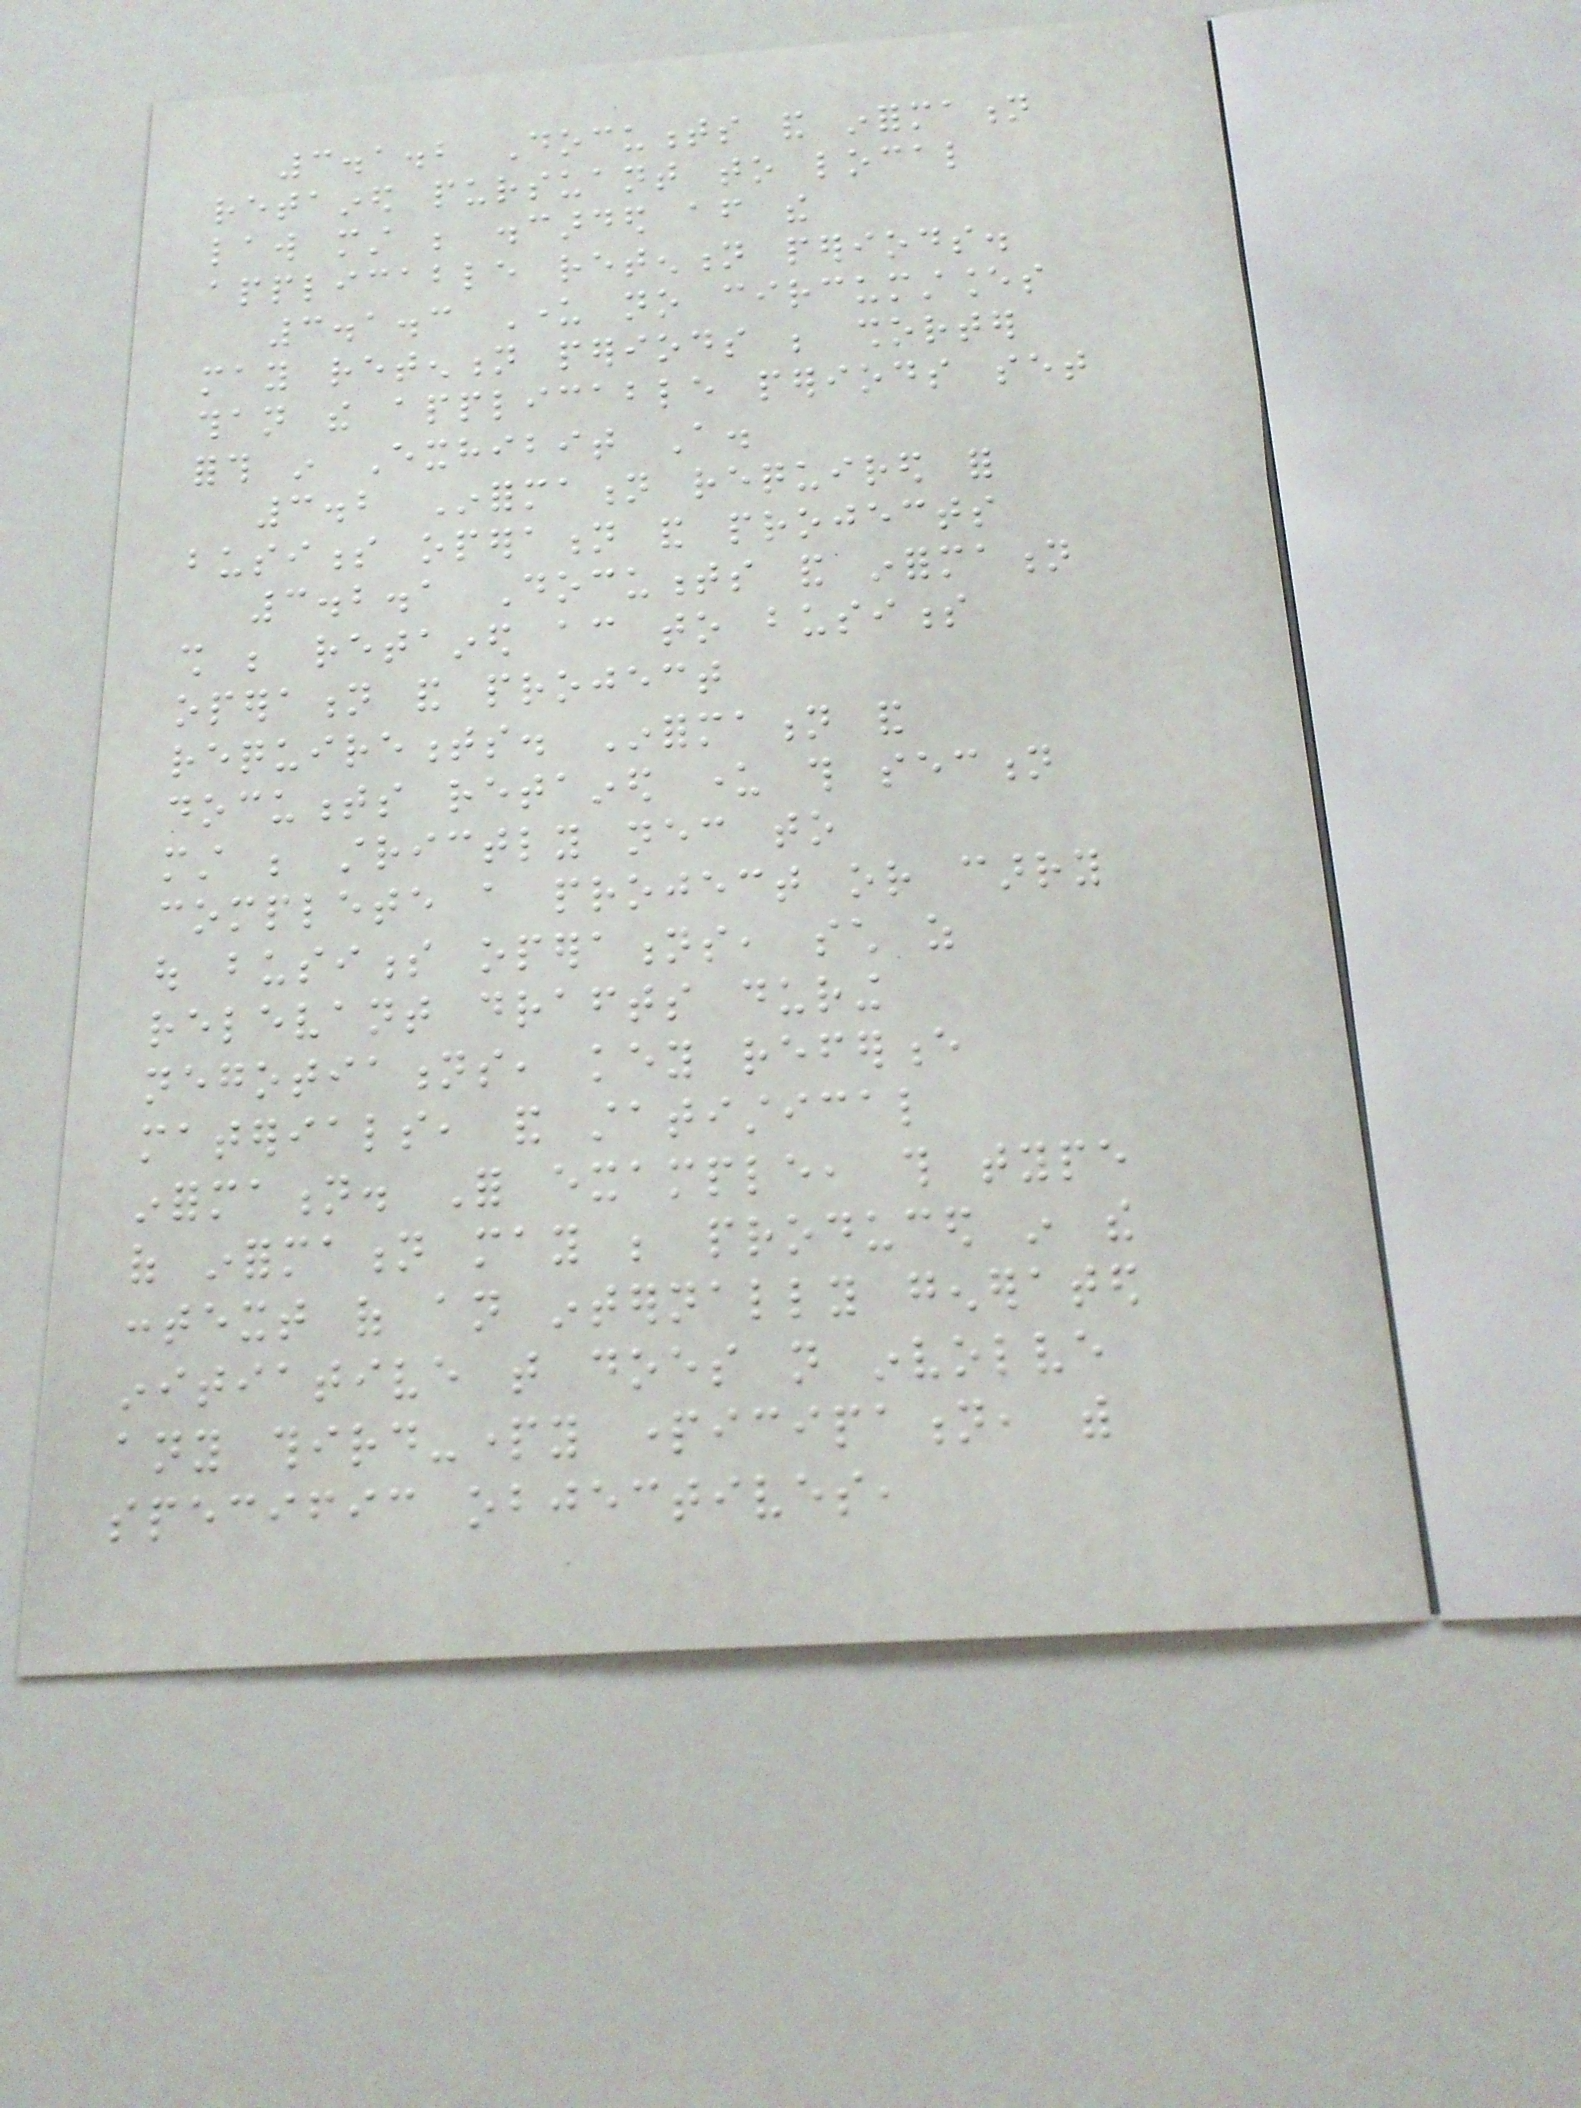3.1.2 Documents and information
retained pursuant to local
law must be discarded after the
applicable retention periods.
3.1.3 Under no circumstances
may retention periods be shorter
than the applicable periods set
forth in Exhibit A.
3.2 Information required for
business operation and projects
3.2.1 Documents and information
shall be retained according to business
operation and project
requirements. Information and
documents retained under this section
must be strictly necessary to
complete a project or carry
out business operations, such as
relevant drafts during
negotiations, key reference
materials, and statistical
information. For example, this type
of information may be produced in the
context of an internally generated
initiative that does not involve
any third-party participation, with
specific objectives,
